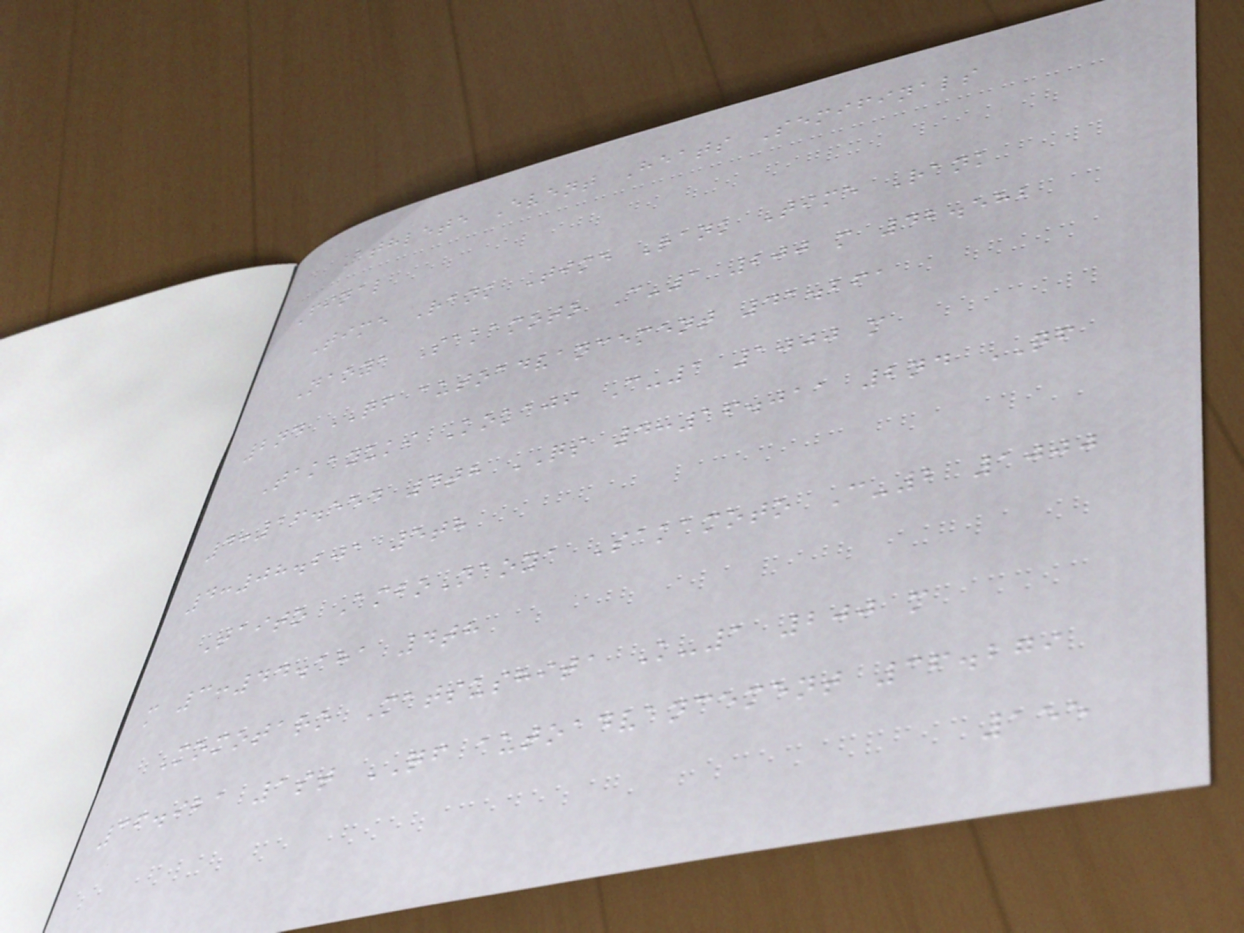Athlete Event Heats Semifinals
Final
Time Rank Time Rank Time Rank
Naoya Sakamoto C-1 200 m 42.582
2nd QF autoadvancement 41.261
Takayuki Kokaji C-1 1000 m
4:16.554 4th QS 4:16.011 2nd QF
4:08.201 5th
Taito AmboNaoya Sakamoto C-2 1000
m 3:44.181 4th
Momotaro Matsushita K-1 200 m
36.921 1st QF autoadvancement 36.279
155
